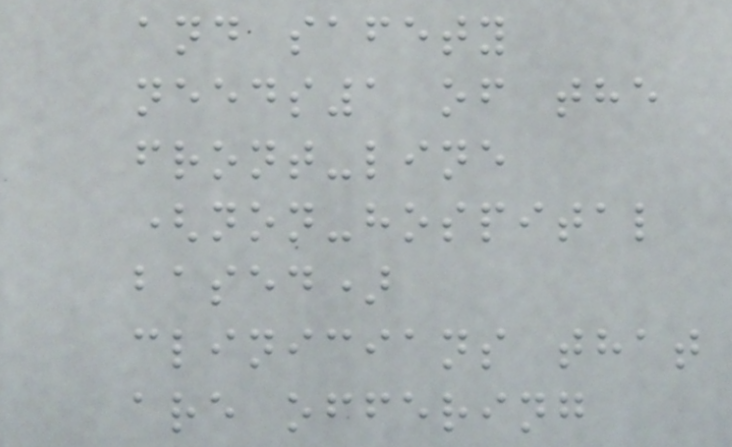and safety
needs1 of the
front-line
(non-hospital
based)
clinicians that
are offering
